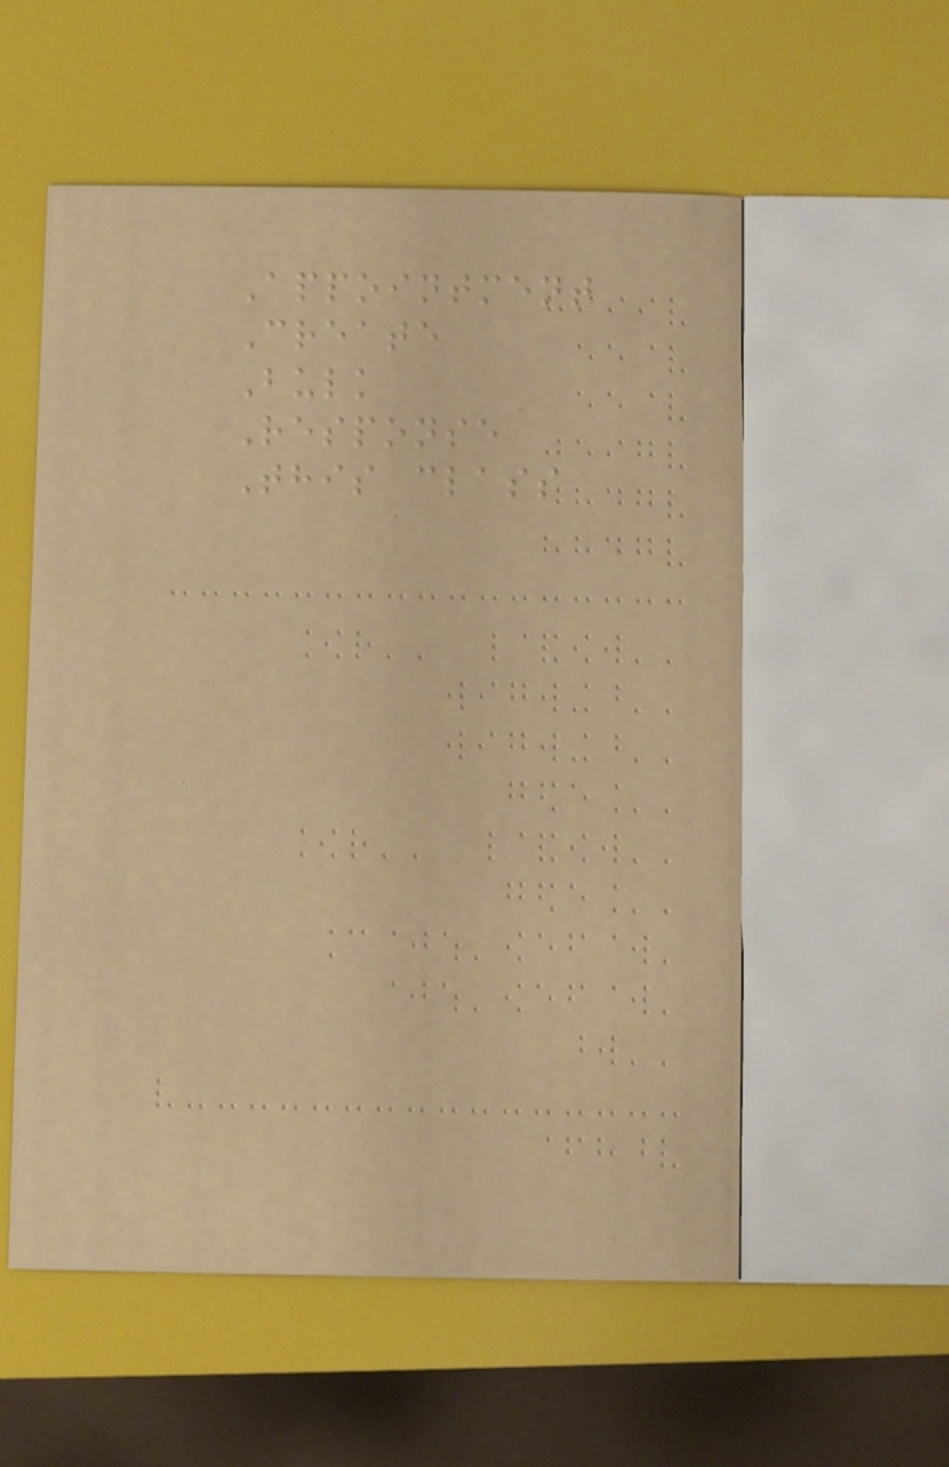Appointment
Create
Bulk
Response
This class
